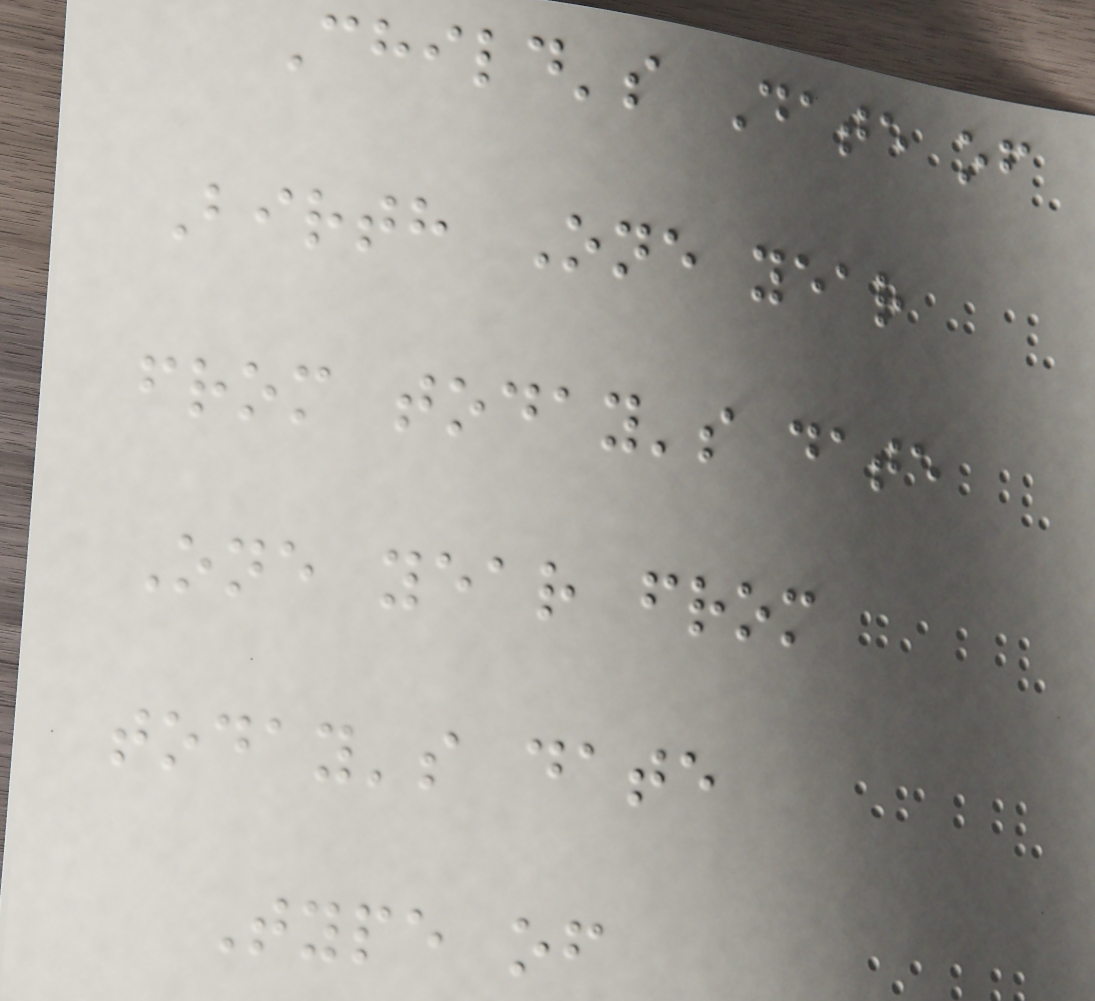Child's Date of
Birth One year
from today's date
One year from
today's date
Type of
